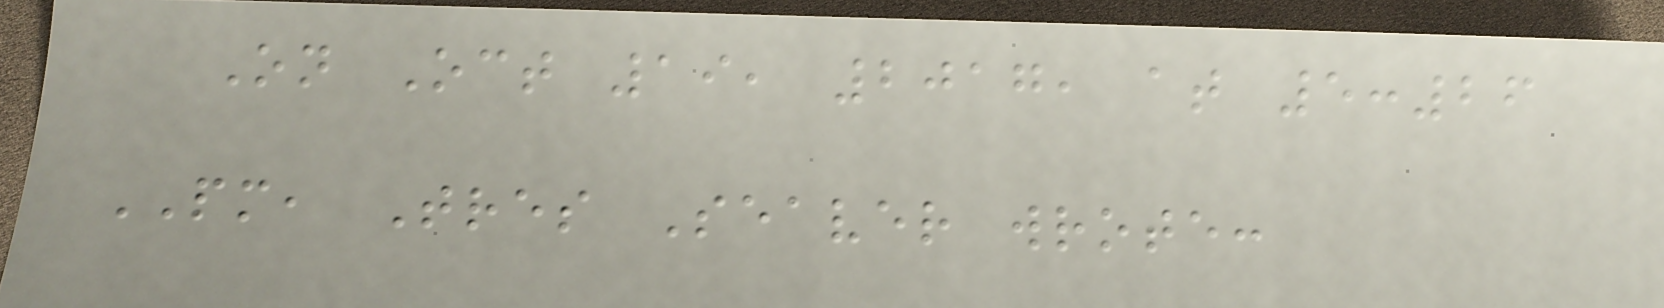On Oct 19, 2017, at 5:26
PM, Tres Seaver wrote:
